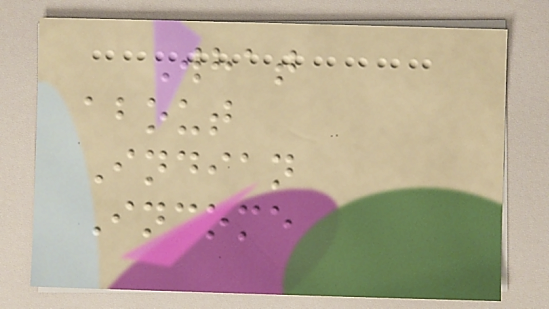What
about
Indian
Income
